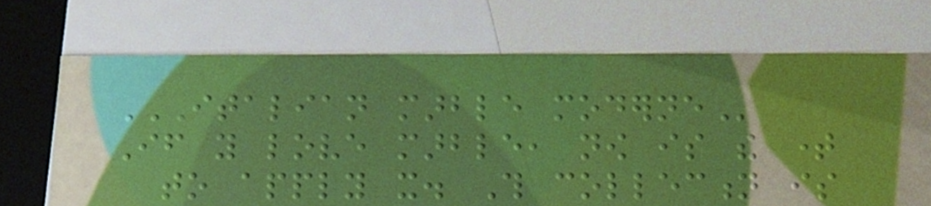ITALIAN MARBLE MODERNE
If you love marble, now is the time
to apply it. This collection is
